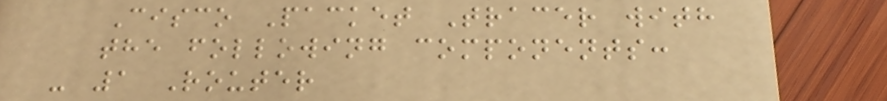Cisco Packet Tracer with
the following components:
- 1 Router
